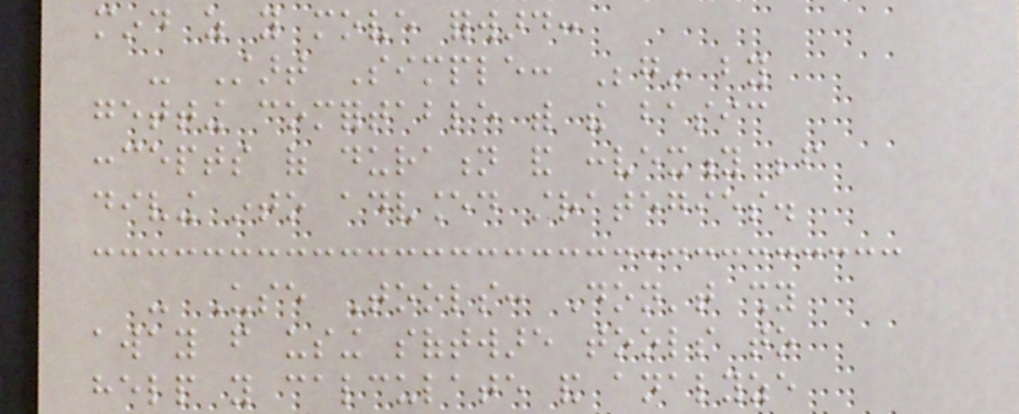mind as you move forward:
- Start Simple: Begin by
getting comfortable with the basic
concepts of duration and convexity before
diving into advanced strategies.
- Use Tools: Don't shy
away from using software tools to
help you calculate and analyze
